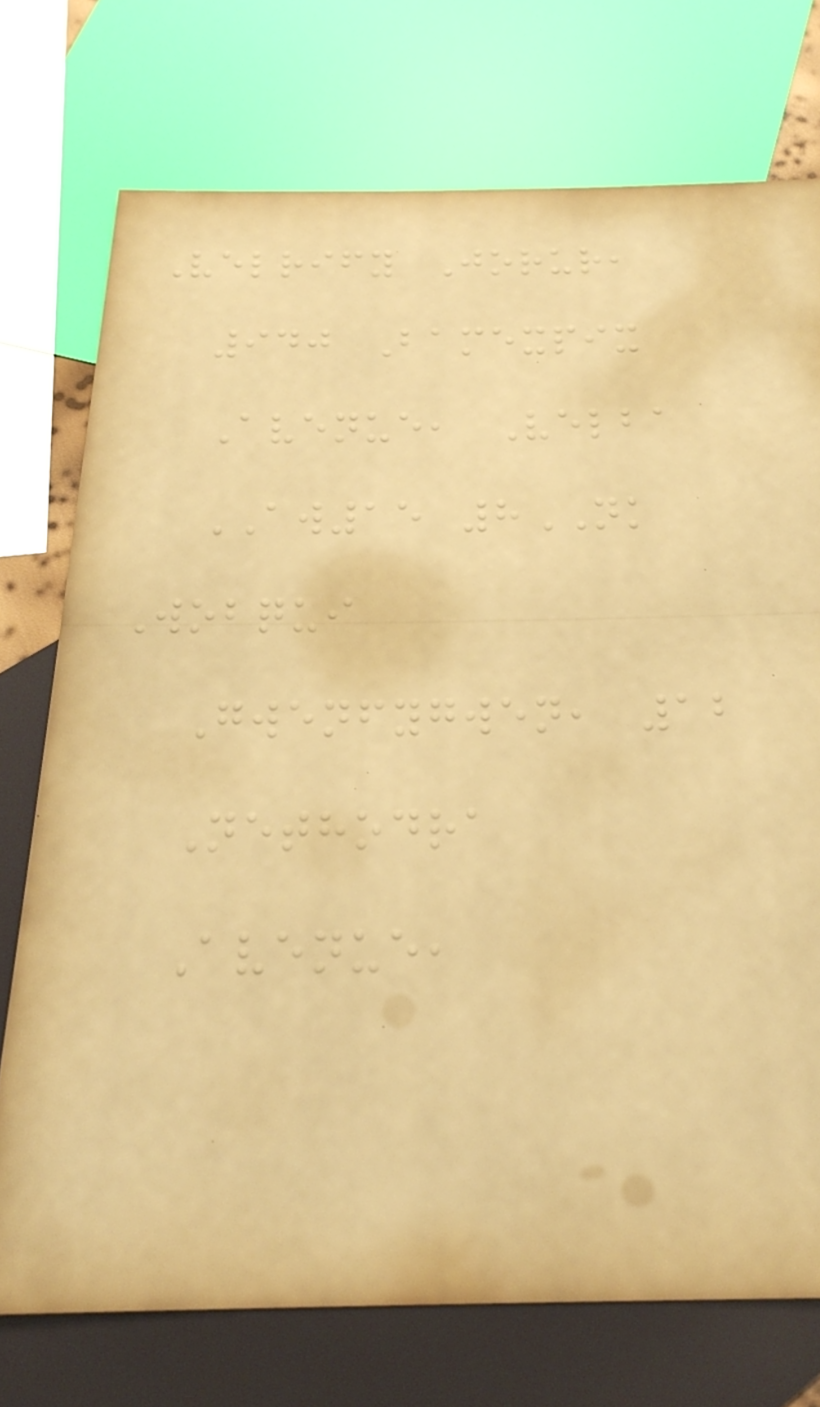Velrify Jorur,
940 Bamexpix
Avenue, Velba
AW15 8NK
Wobqui
Gwenfygwen, 12
Nethodra
Avenue,
